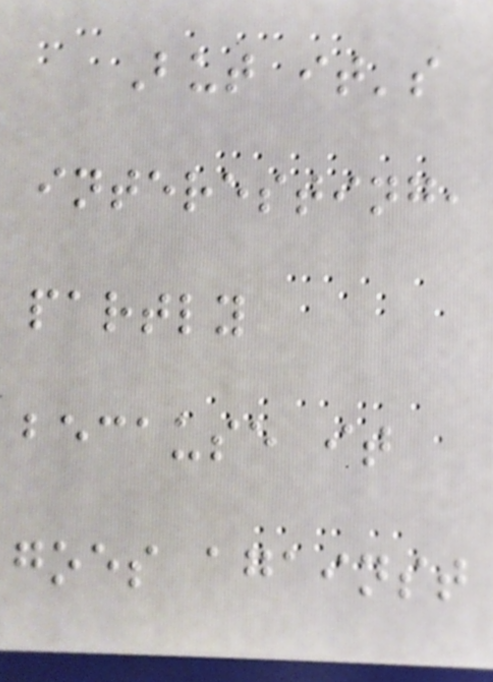But it's
interesting,
partly
because it
goes against
